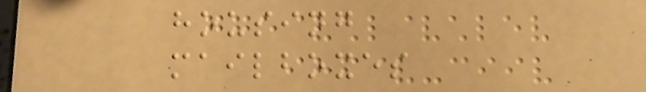housing
mailboxes
